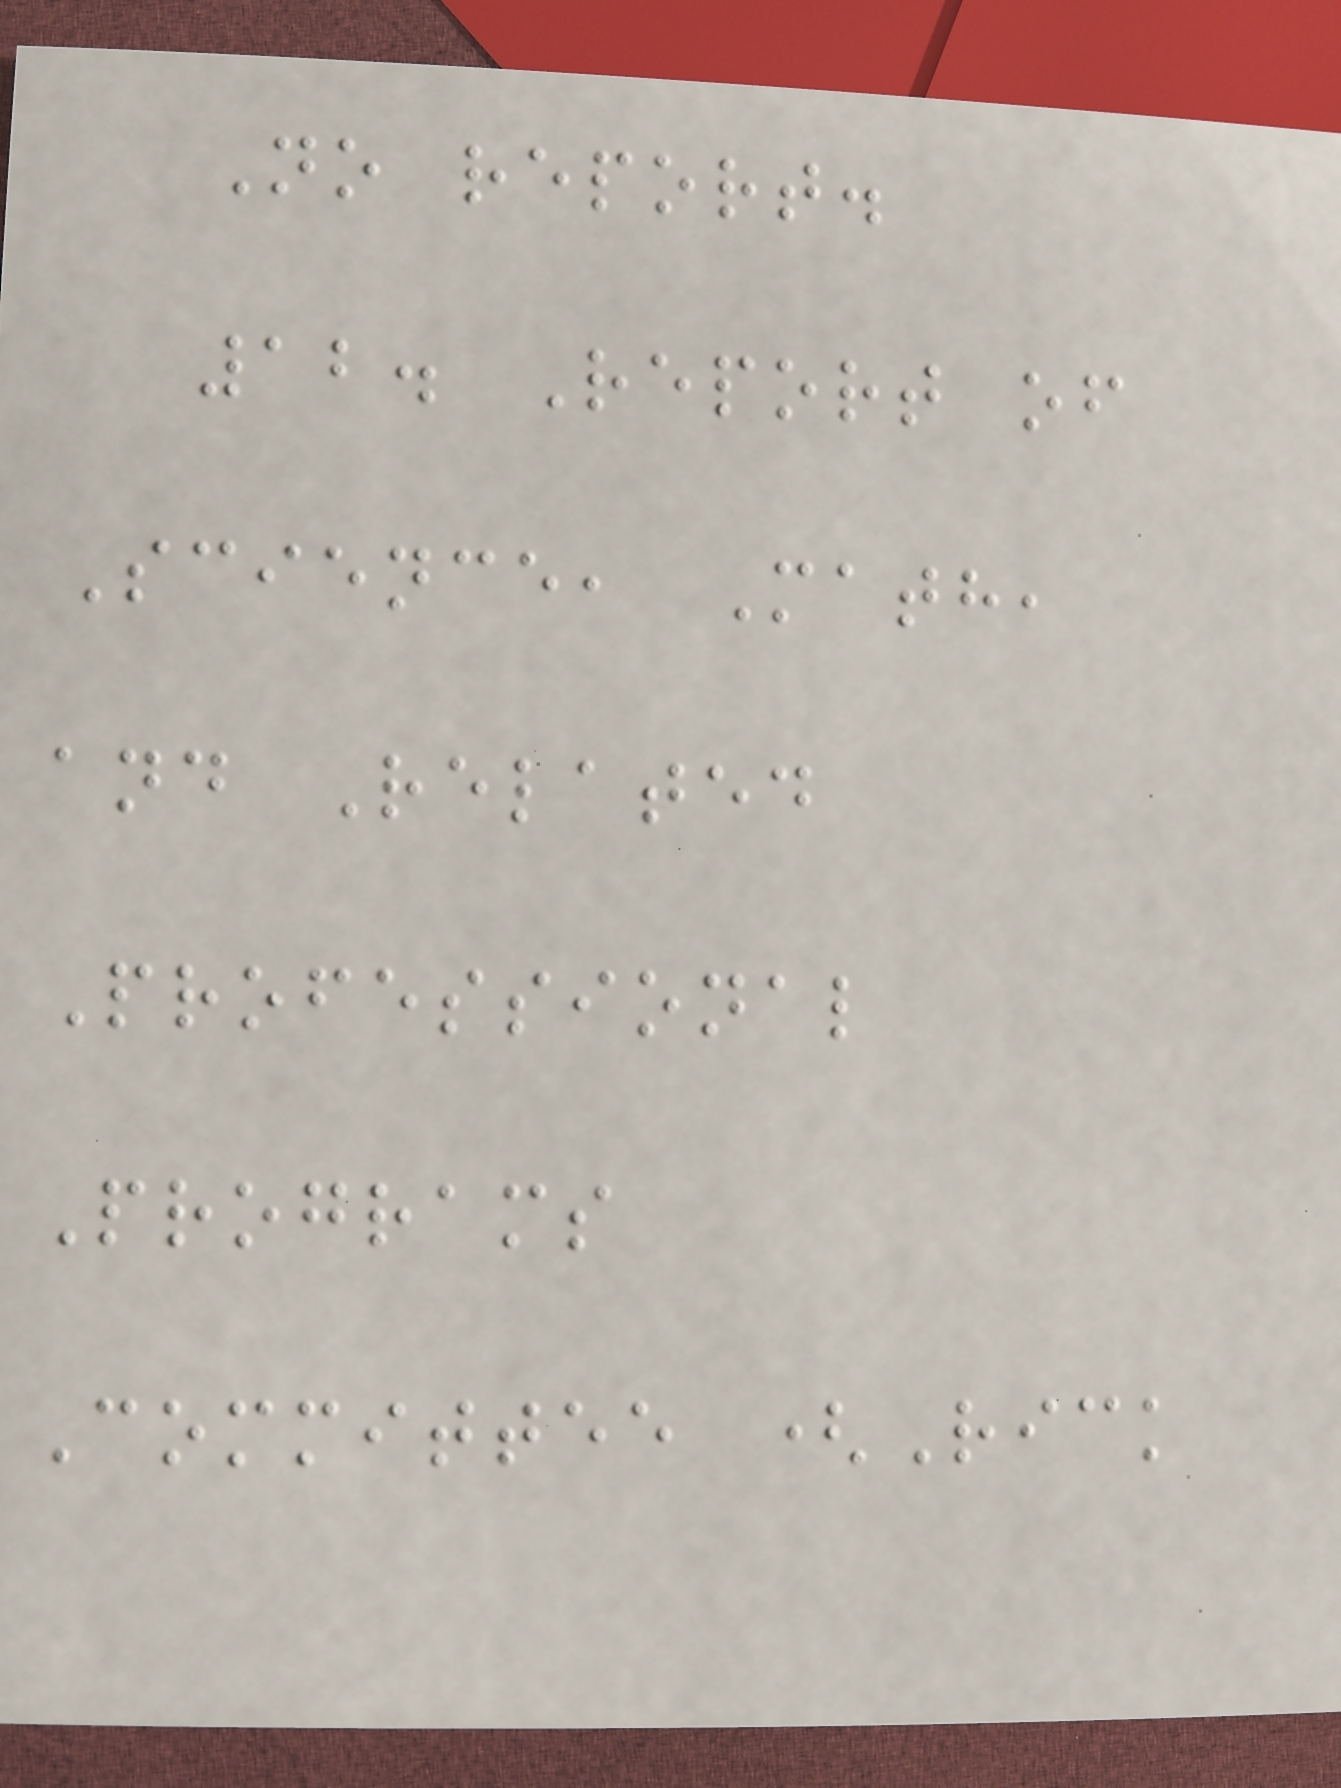No report.
12. Report of
Science, Math,
and Related
Professional
Programs
Committee (Rick
